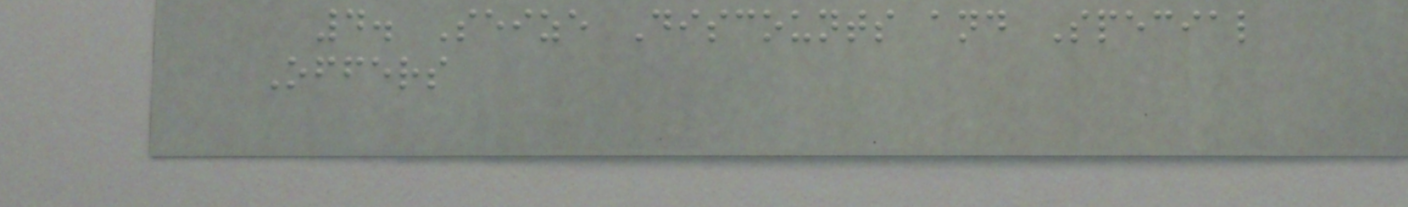4. Seize Discounts and Special
Offers
